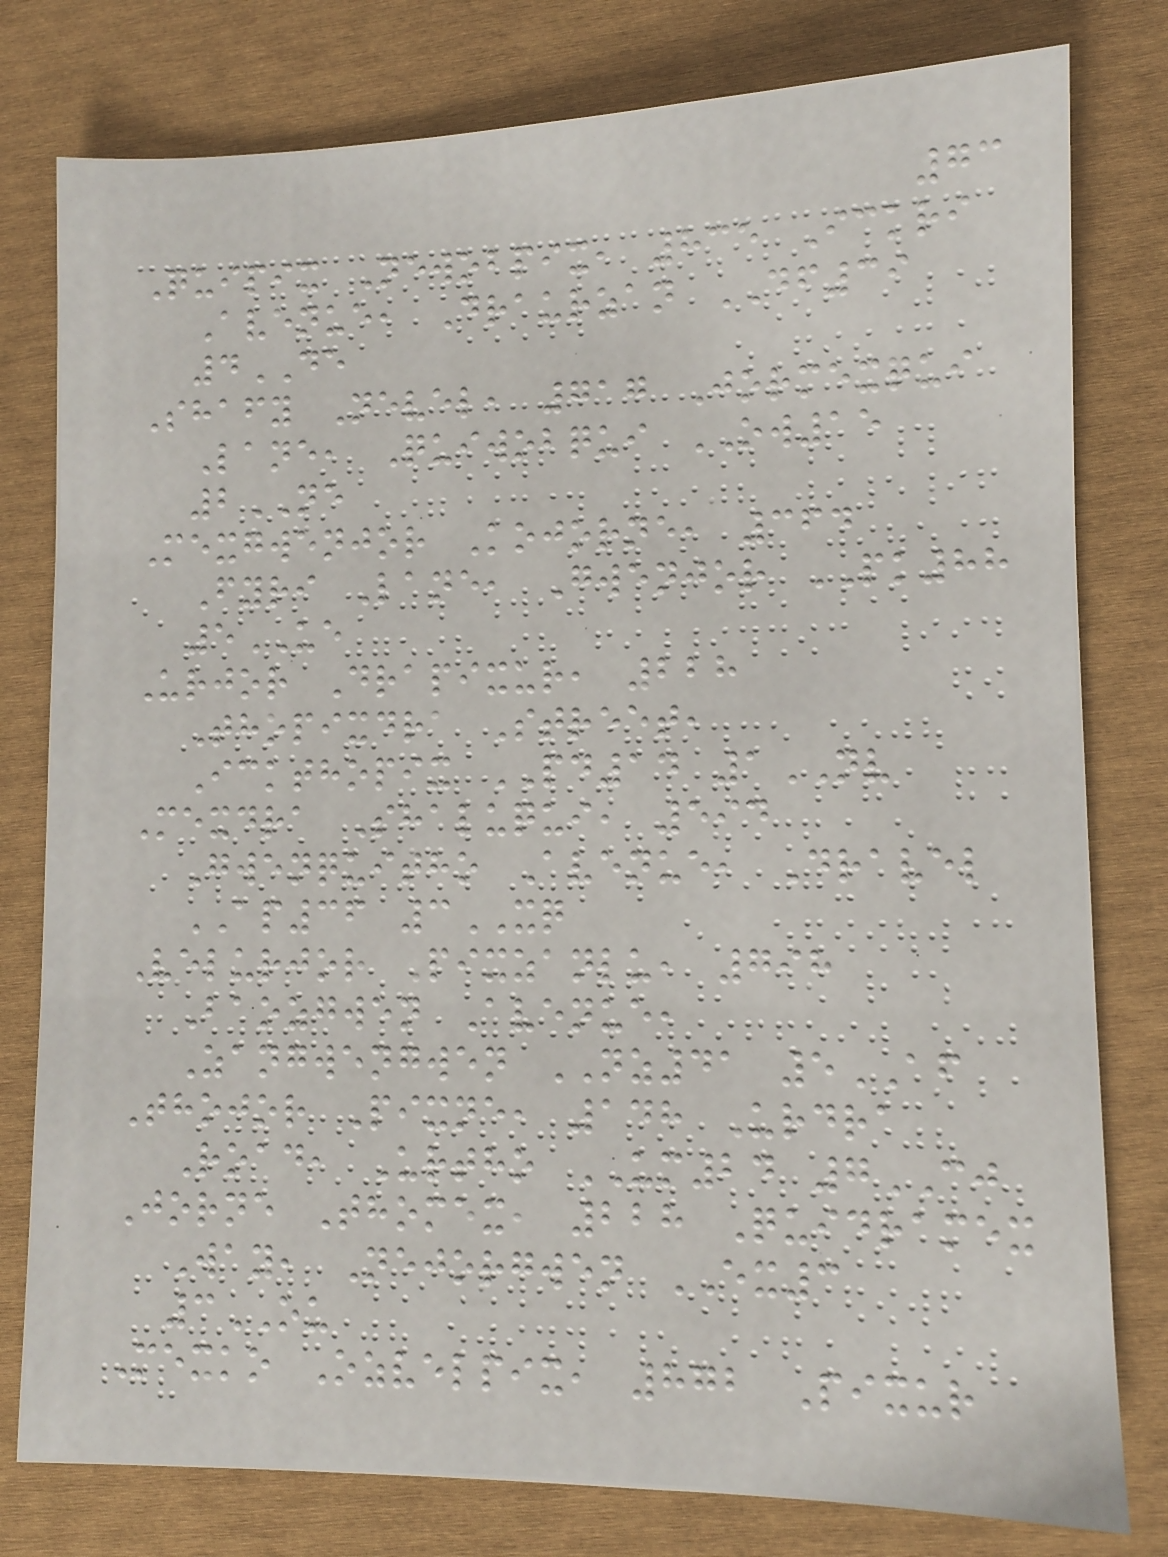73
Quipix Newobpix, 835 Ickri
Avenue, Draurzan DF39
4DE
Shafy Nevel, 717 Jormexqui
Lane, Quiwobqui OW15
2NE
Mexgwenjor Kojorne, 364
Fyri Lane, Gwenjor PK88
5UE
Urjor Drapixur, 228
Thopixdra Street,
Ickthopix PD14 1NV
Mexdra Shaluqui, 594
Gwenquitho Avenue, Dravel
AP36 3XQ
Velurjor Pixzanlu, 798
Baozgwen Avenue,
Zangwengwen NZ41 5AF
Thojor Pixne, 148 Urdra
Road, Urtho UM24 7CJ
Jorne Thomex, 228 Quidramex
Way, Nejorgwen EX3
3OU
Mexko Ozvelpix, 872 Pixur
